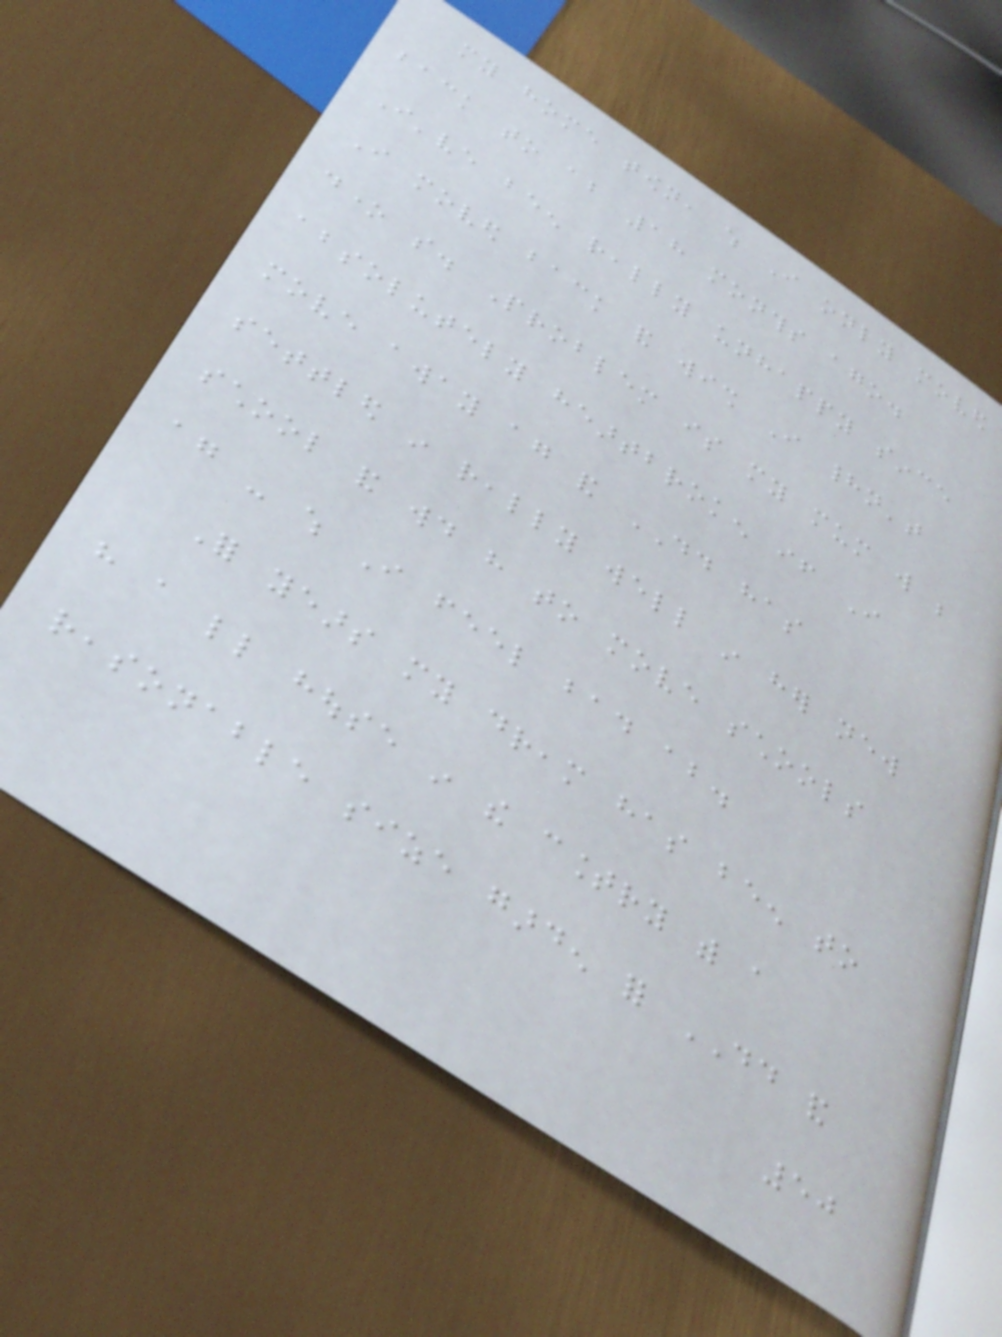my home town, which I only moved
back to about 18 months ago.
I've been really unhappy since
I moved back and wish I hadn't
done so. Problem is my mum will be
absolutely heartbroken if I
move away again and DD has
settled in really well in her new
school and would have to move schools
again - which I feel bad about.
For years my dream has been to
have a little house in the country with a
reasonable size garden for DD and
50
